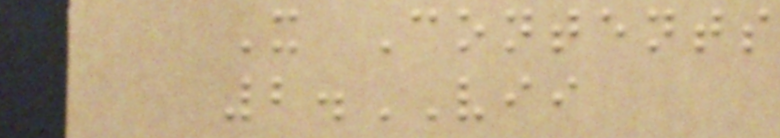X Contents
2.VII
